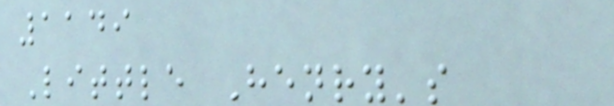1149
Little Henry's
